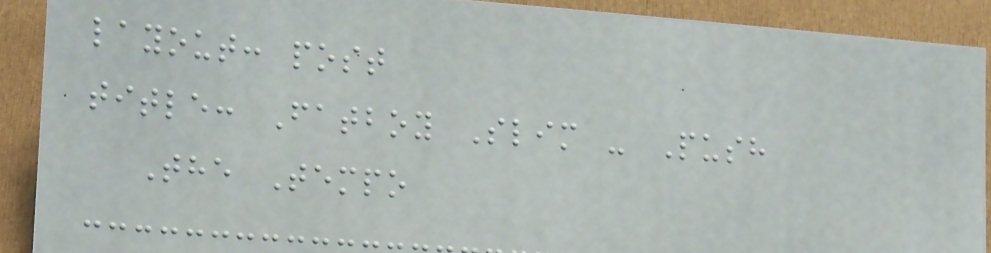layout: post
title: Fatboy Slim - Push
The Tempo
